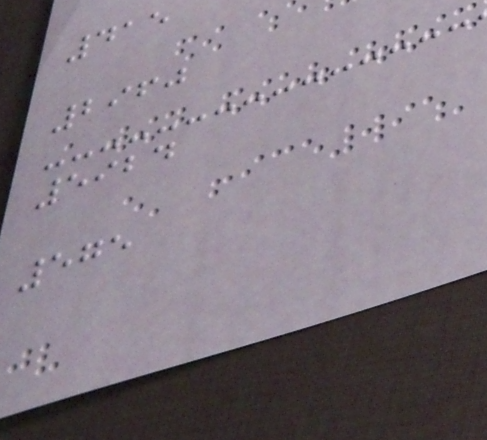415
2960
5924
575
